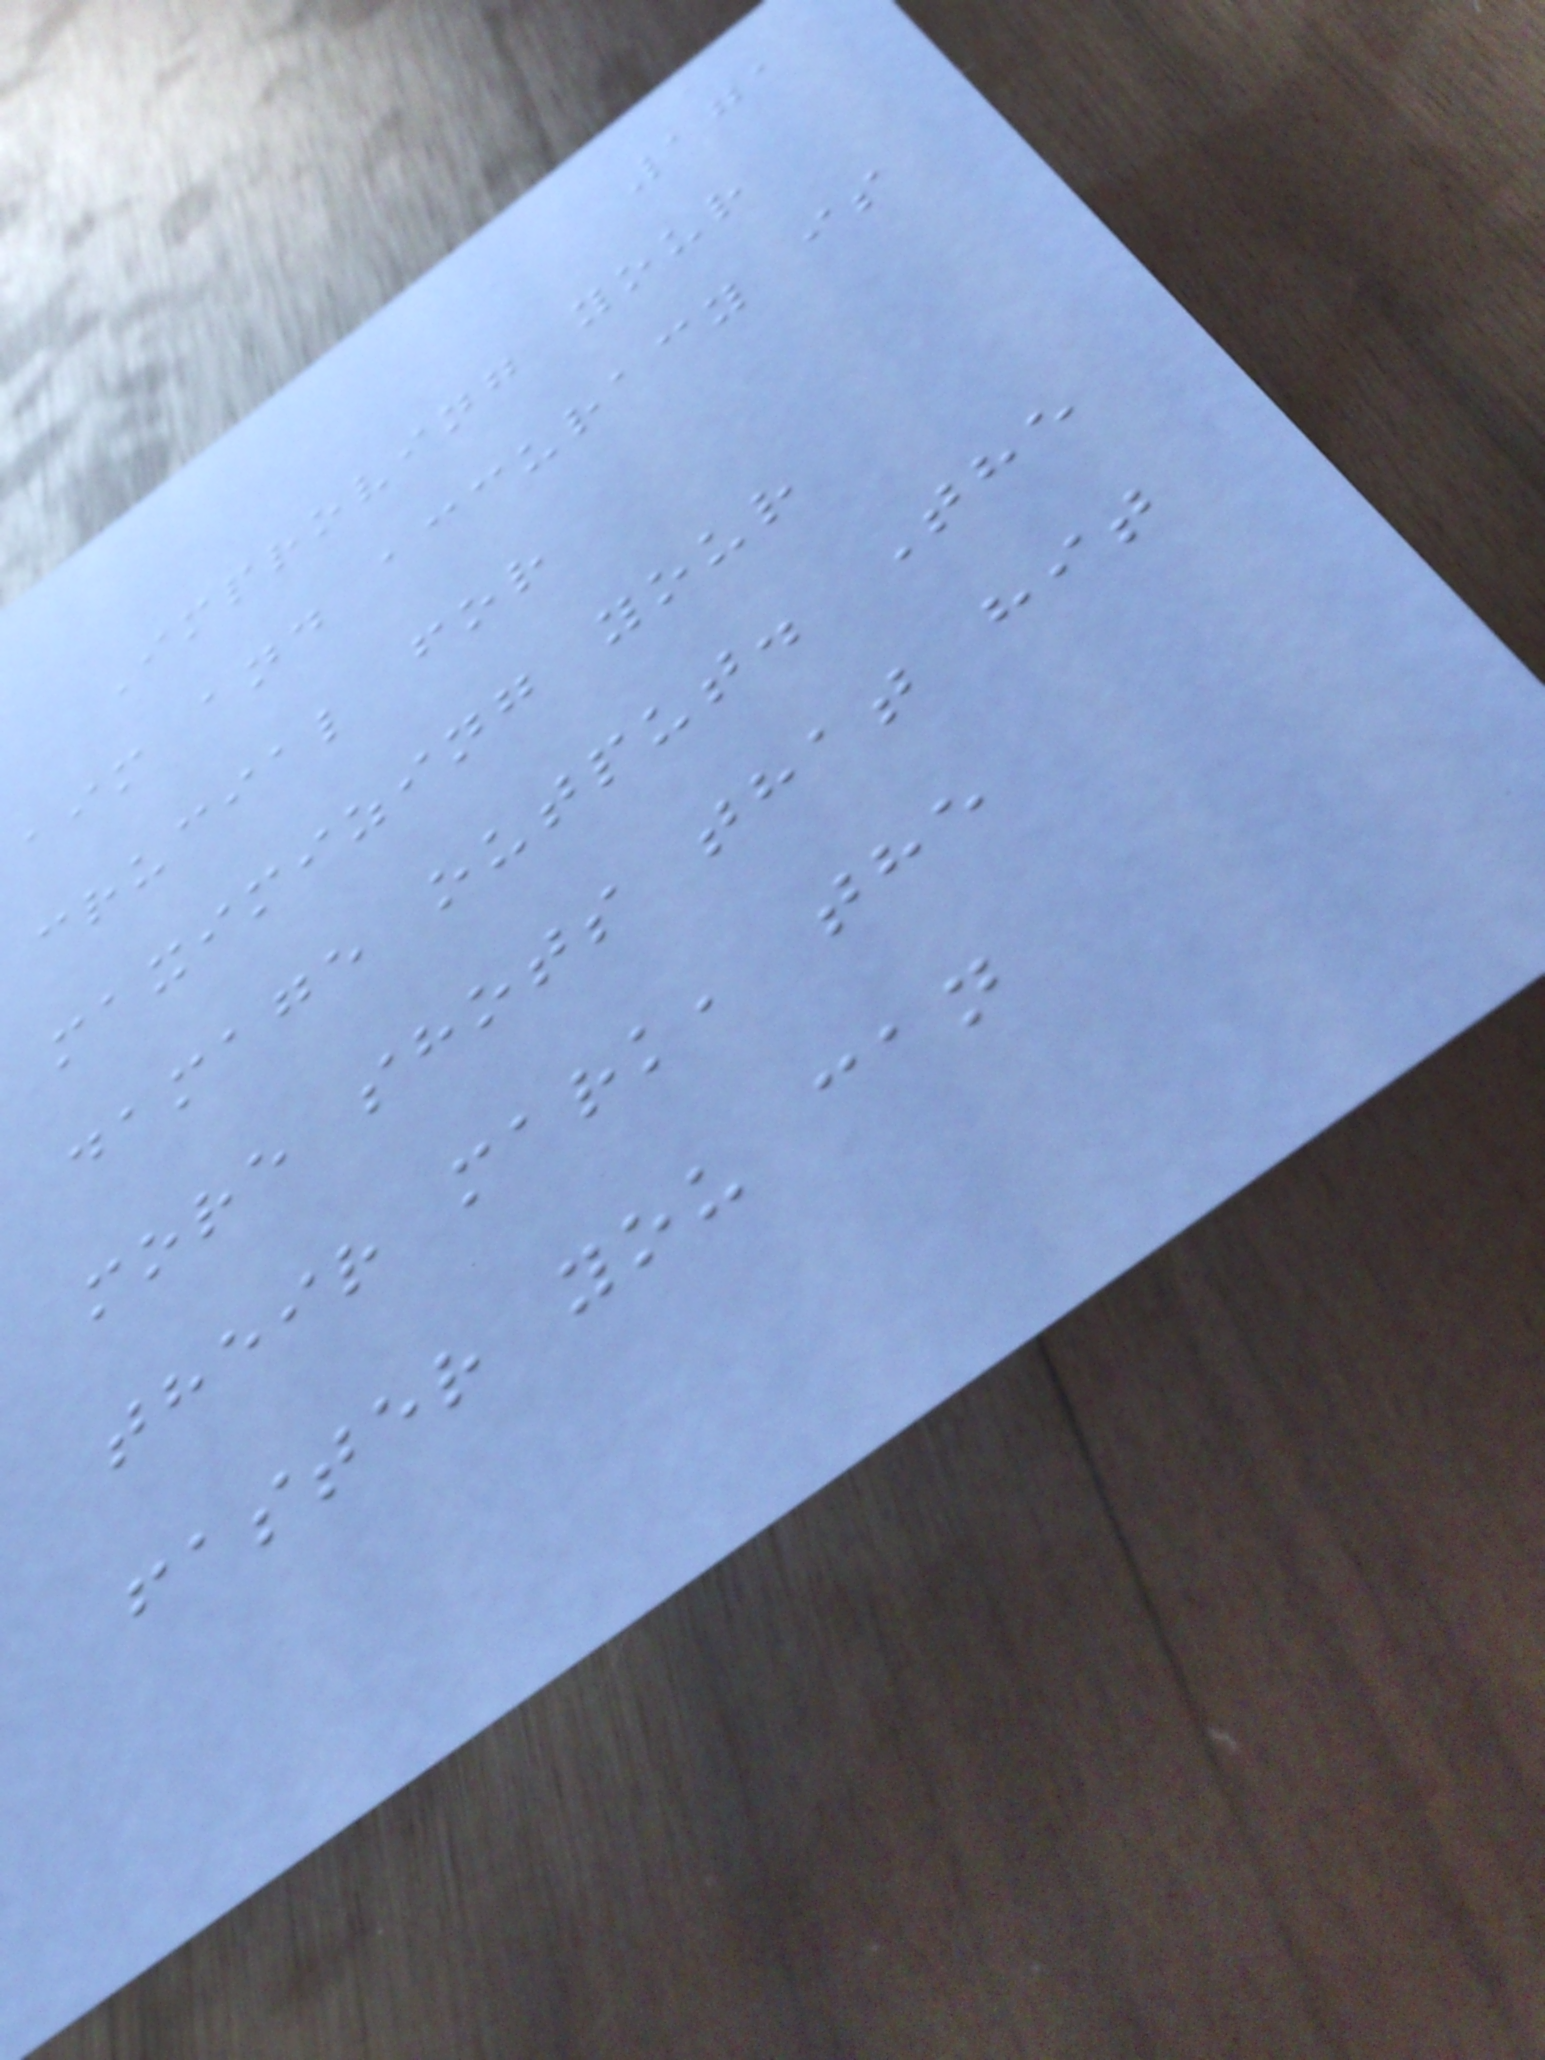171
Improving your
aim and accuracy is
crucial for
maximizing your
damage output. The
more shots that hit
their mark, the
faster you can
